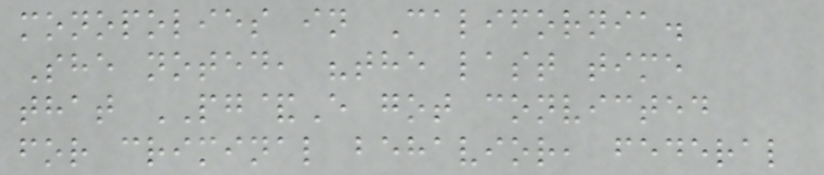monopolies in California.
She noted, "the last time
that PG&E got convicted
for criminal behavior, federal
